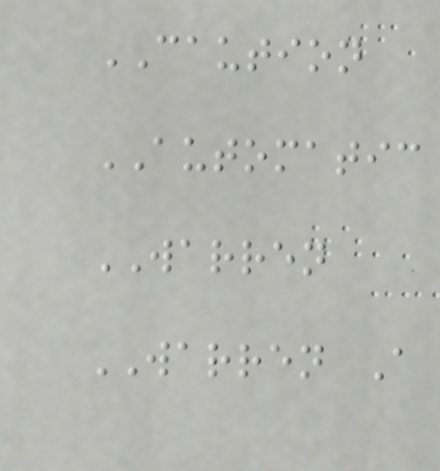CAUTION
AUTOMATIC
WARREN
WARREN A
